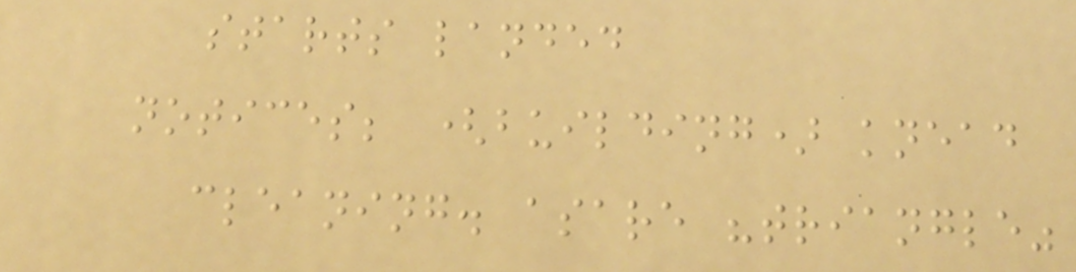starts landed
notices; (building) knead
cleaning. asare "triangle"
